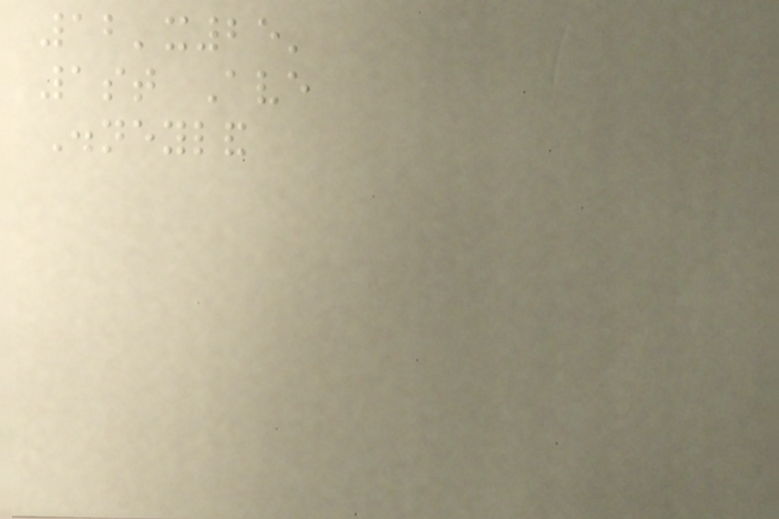12'x25'
1st Ave
Disneyland
